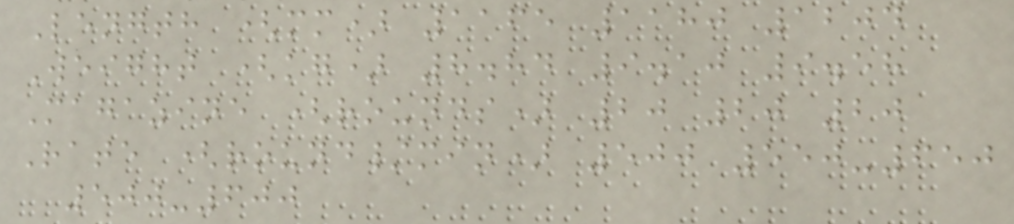Length (mm) 1165 1180 1204
Weight (kg) 8.84 9.10 9.58
Magazine (rounds) 20 20 20
Rate (round/min) 500 550-650
500-600
